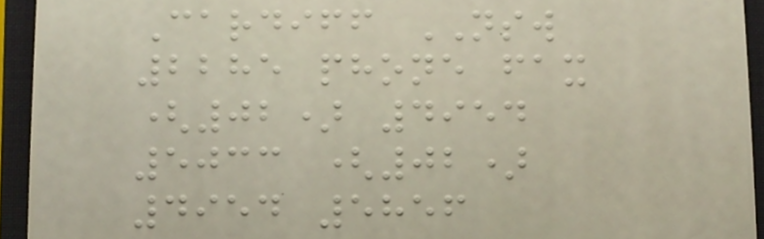Cardiff NSW
2285 phone fax
(02) 4954
5033 (02)
4954 5856
